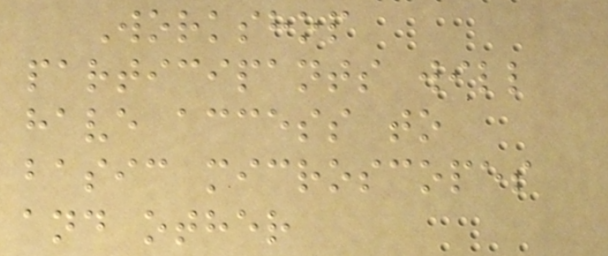Workshop
participants will
have access to
basic microscopes
and other
